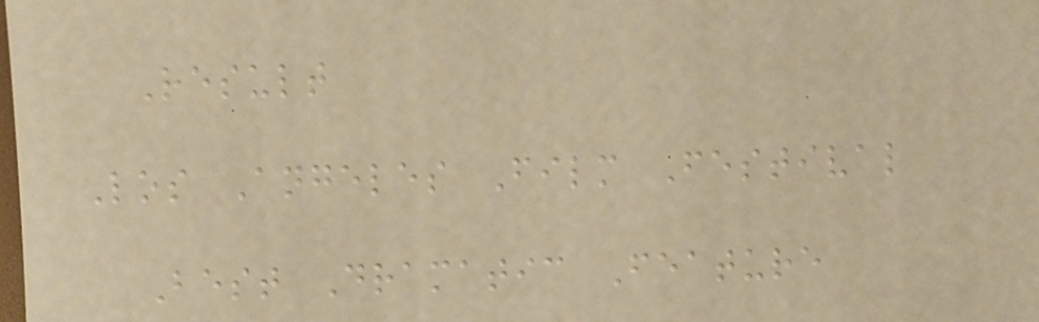Result
Los Angeles Film Festival
Best Dramatic Feature
